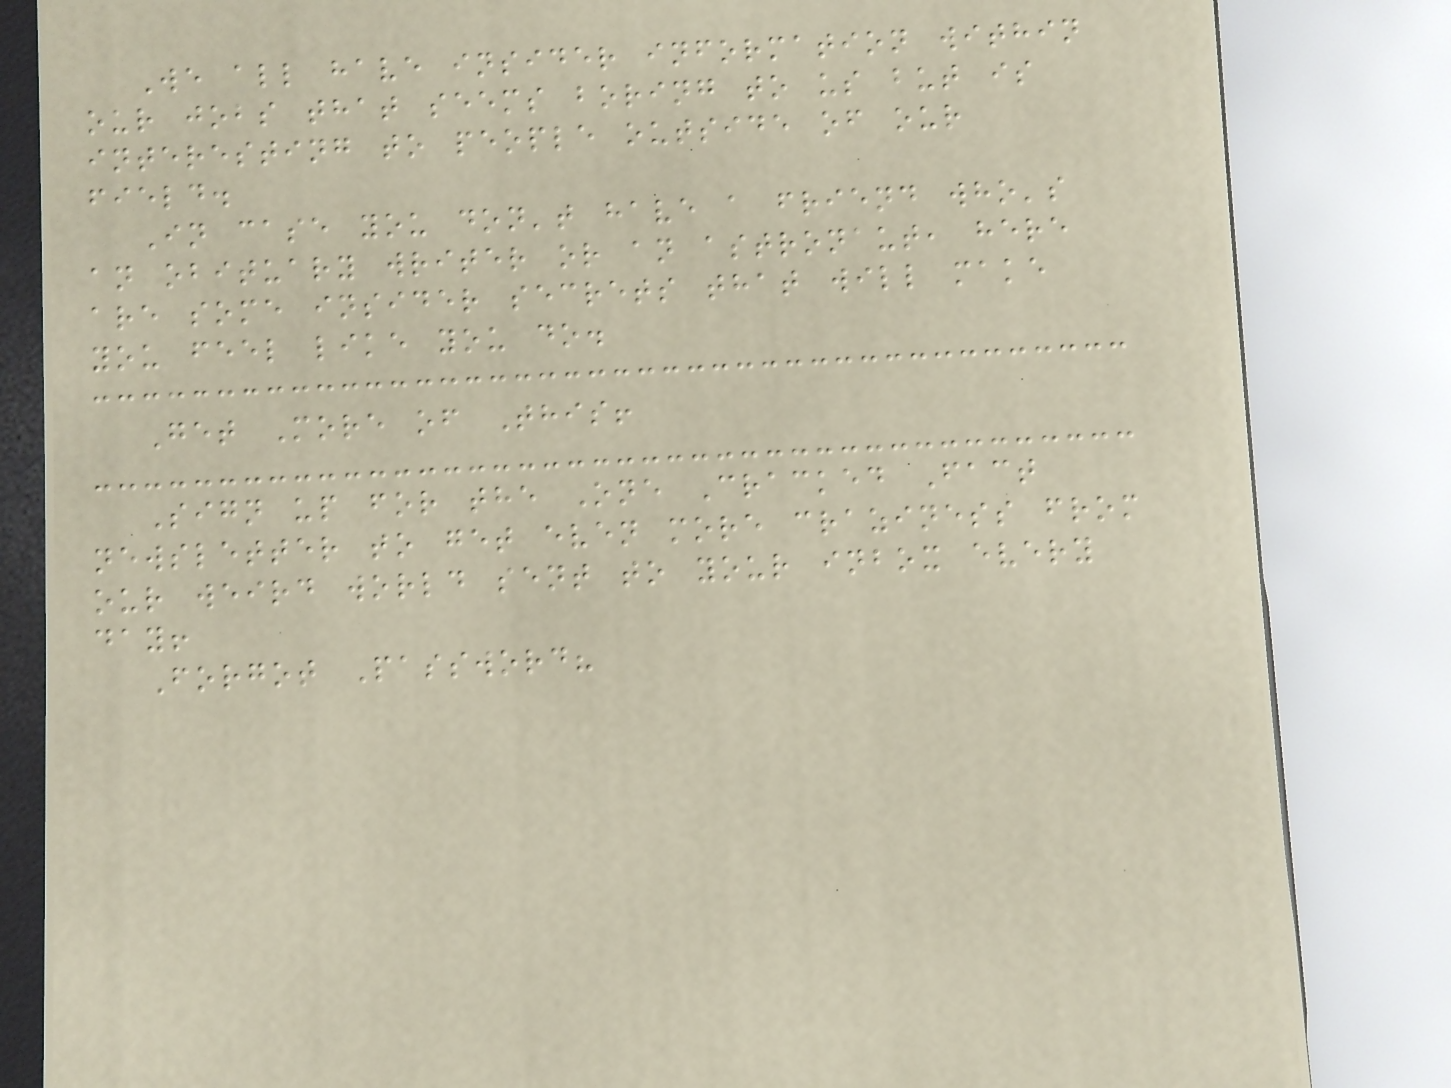We all have insider information within
our jobs that seems boring to us but is
interesting to people outside of our
field.
In case you don't have a friend who's
an obituary writer or an astronaut, here
are some insider secrets that will make
you feel like you do.
Get More of This!
Sign up for the One Cracked Fact
newsletter to get even more craziness from
our weird world sent to your inbox every
day!
Forgot Password?
